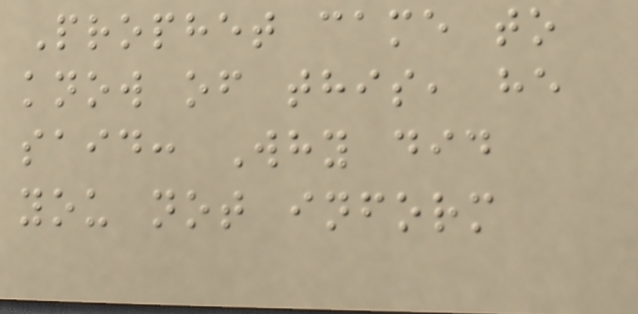Prophet came to
know of this, he
said: Why did
you not inform
